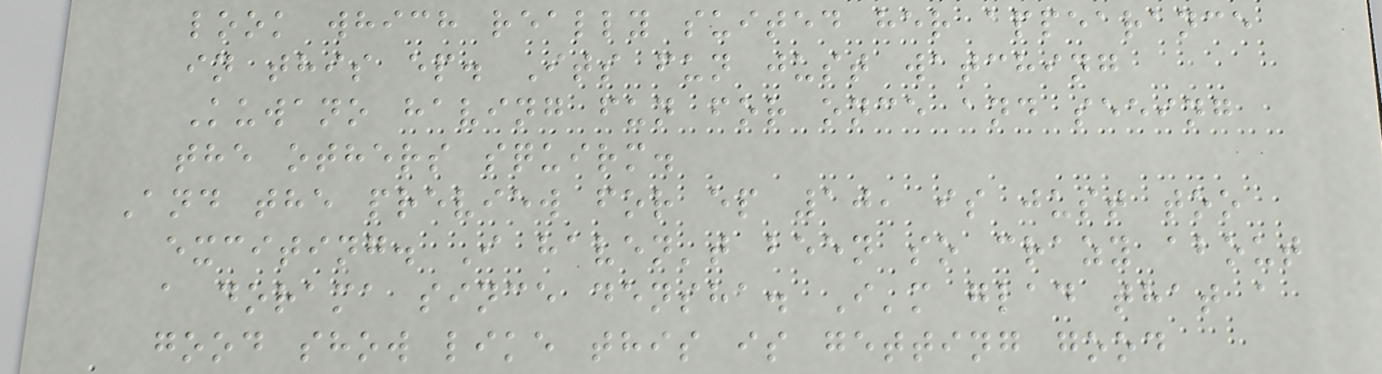look which really suited her appearance
in this ep. Its fun just watching
Kuwano having fun for once and seeing
the others squirm.
And the preview for ep 10, is just too
exciting. I haven't been so crazy about
a dorama since densha. I'm glad that a
good show like this is getting good
